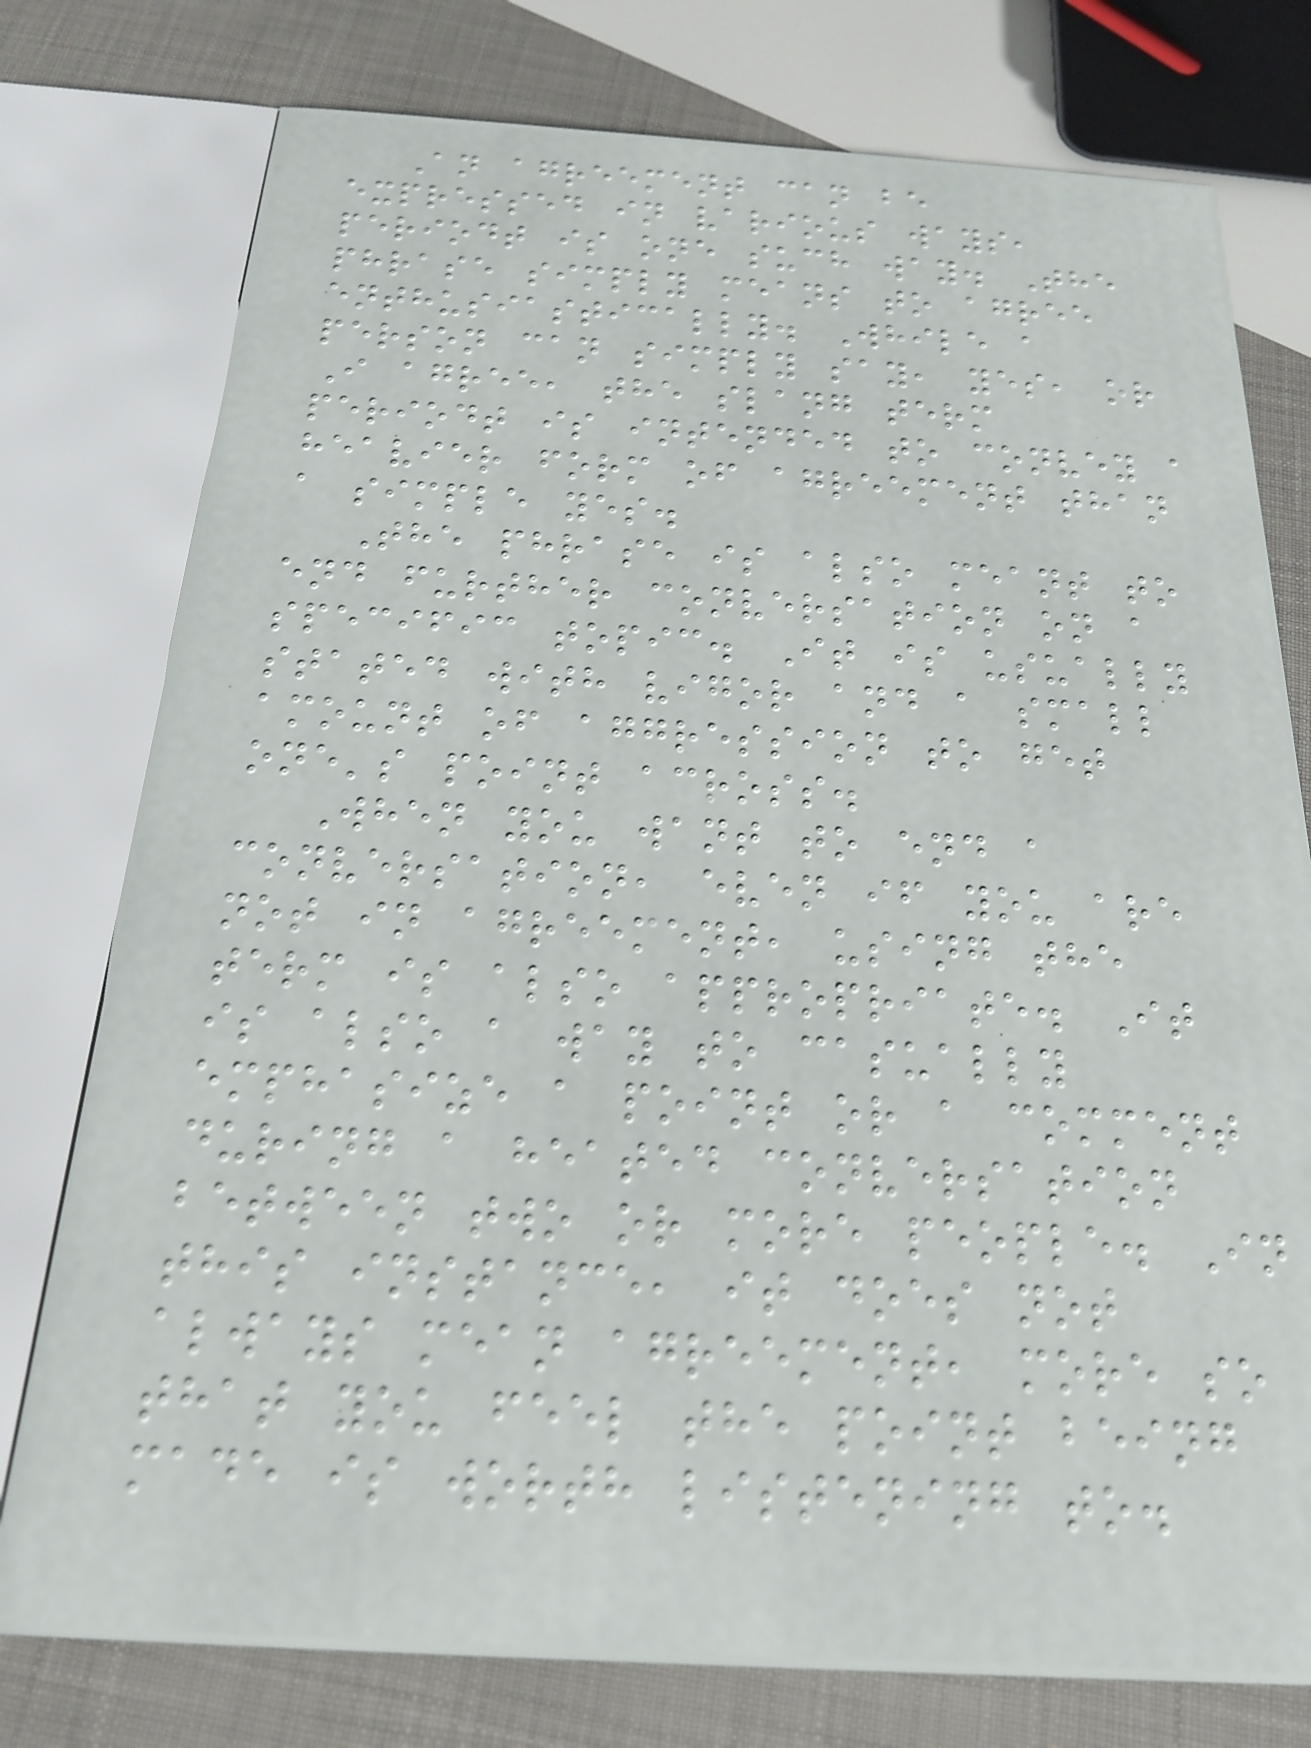An agreement can be
expressed in various ways,
periodt is one such way. The
phrase simply means to agree
enthusiastically. While a
person can simply say, yes, or
I agree, the slang term
periodt is intended to convey a
heavier form of agreement than
a simple yes.
The phrase is also meant to
end further conversation on a
specific topic. It is usually
stated with vigor and a small
amount of aggression to get
one's point across.
When you want to end a
conversation, even if you are
not in agreement, using the
term is also appropriate. It
is also a way to casually
emphasize a point or a comment
during a heated conversation
between two or more people. In
this instance, it does not
always mean agreement, more so
that you feel the point being
made is worth listening to.
